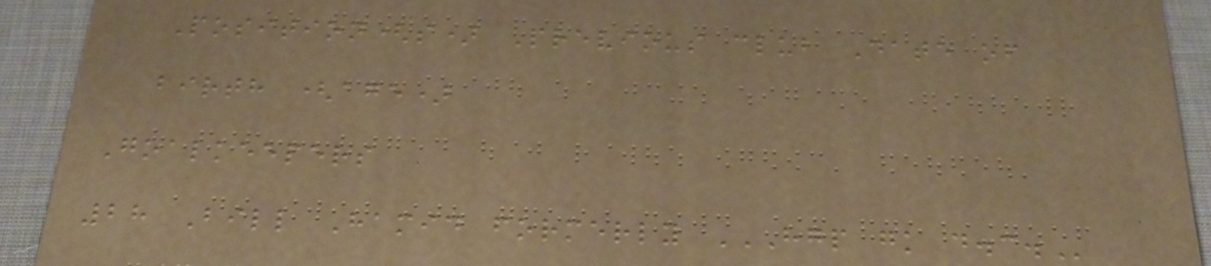Position(s) Previous club Date of
birth (age)
Goalkeepers
28 Bill Hamid formerly HGP GK D.C.
